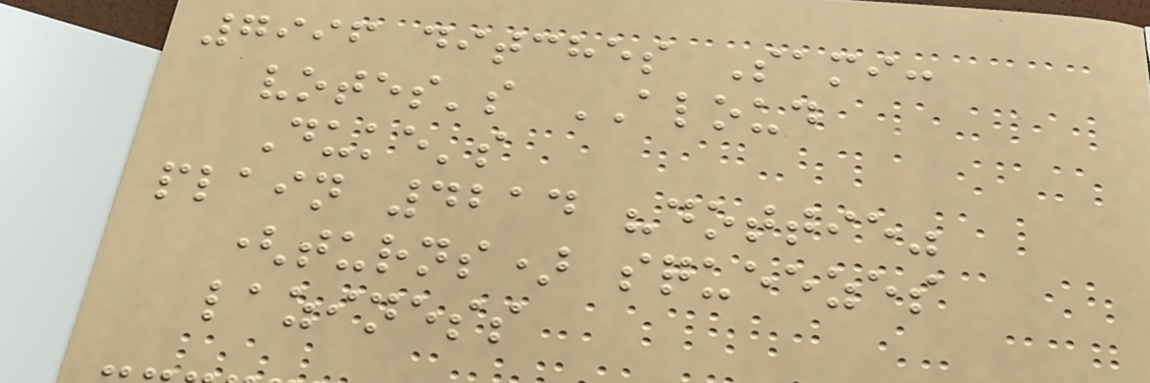7996 ditches Sami:
votes's ALOUD
Duke's
plain 4214 "dottie"
(turns) squeezes
laziness
